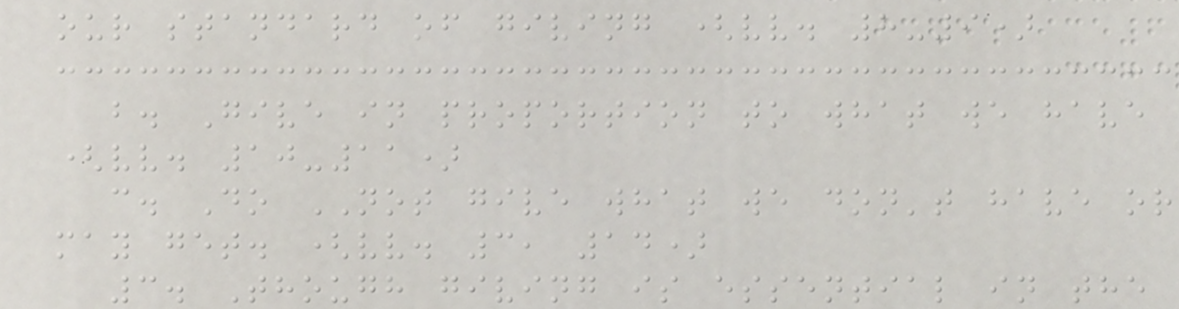our standard of giving (vv. 8-9)
b. Give in proportion to what we have
(vv. 10-11)
c. Do NOT give what we don't have or
may get. (vv. 3, 14)
3. Though giving is essential in the
